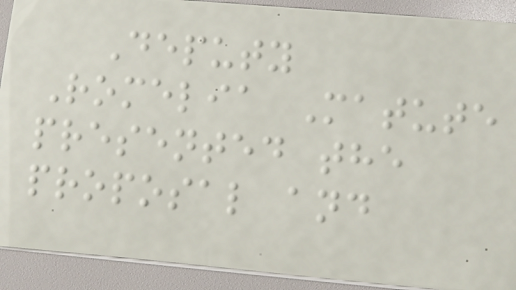Deputy
Romelia Matute
presented the
proposal and
